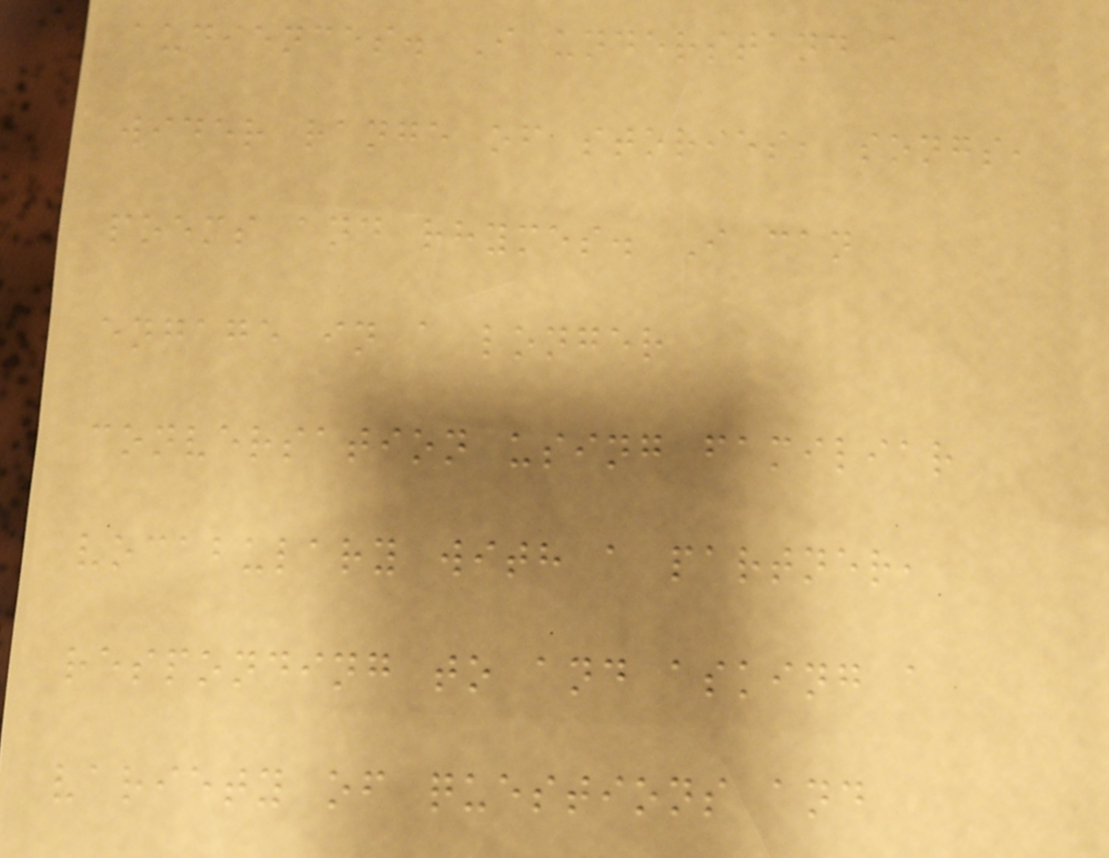audiences. I understand a
wider range of stories, songs,
poems and rhymes. I can
engage in a longer
conversation using familiar
vocabulary with a partner,
responding to and asking a
variety of questions and
